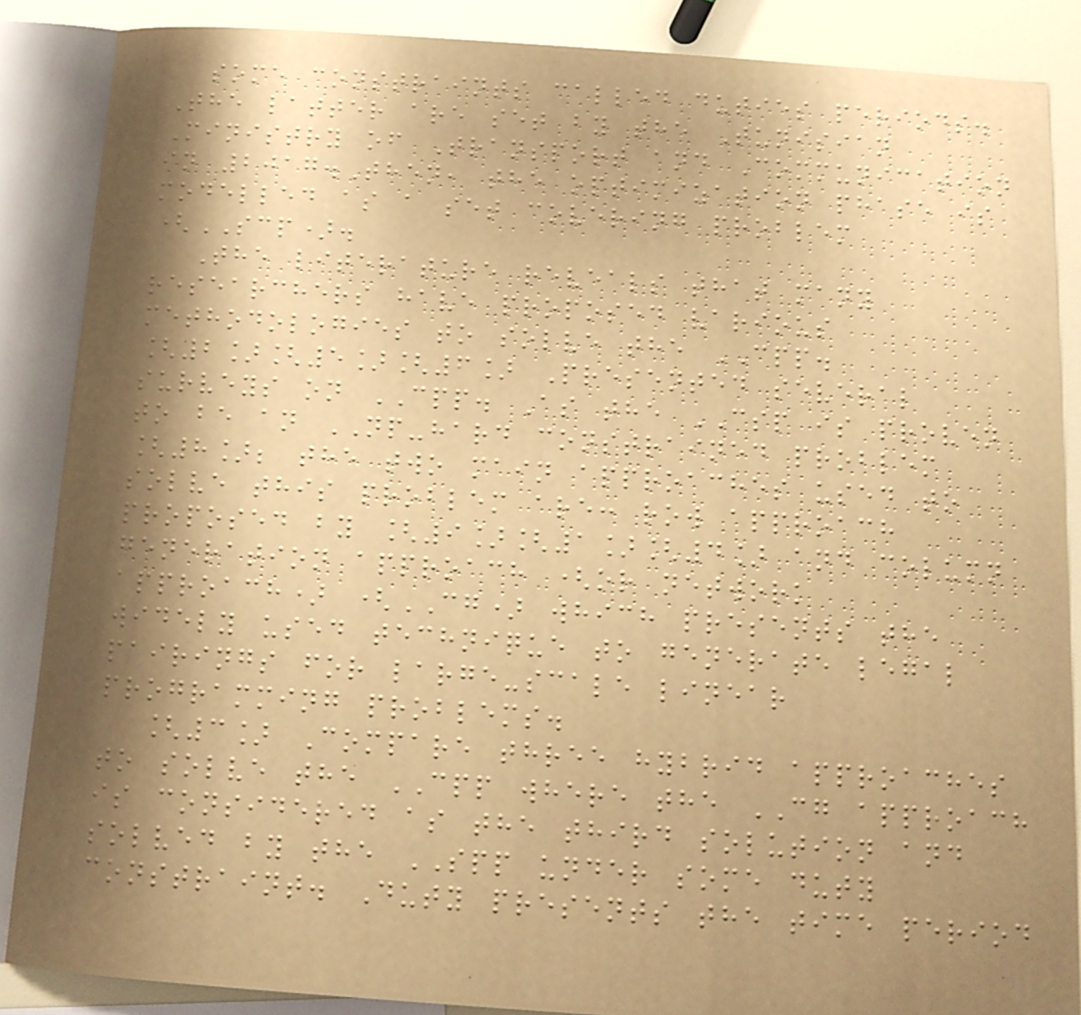some constraints called duties periods.
The latter are set by the Tunisian
Ministry of Transport and Communication
in 2017.Then, the optimization phase is
modelled as a set covering problem
(SCP).
The literature reveals that many
researchers have proposed various
methodologies to solve the CPP.
[2][5][6] Presented several
surveys on CPP. As the CSP is proven
to be an NP-hard constrained problem
[8]; the two main approaches used to
solve this problem are: row approach
proposed by [9][1][4] and column
generation approach (or network
approach) (CG) which presents the
widely used technique to generate legal
pairings for large-scale linear
programming problems.
[3] Compare three hybrid approaches
to solve the CPP where the CG approach
is considered as the third solution and
solved by the SPP under some duty
constraint. Duty presents the time period
